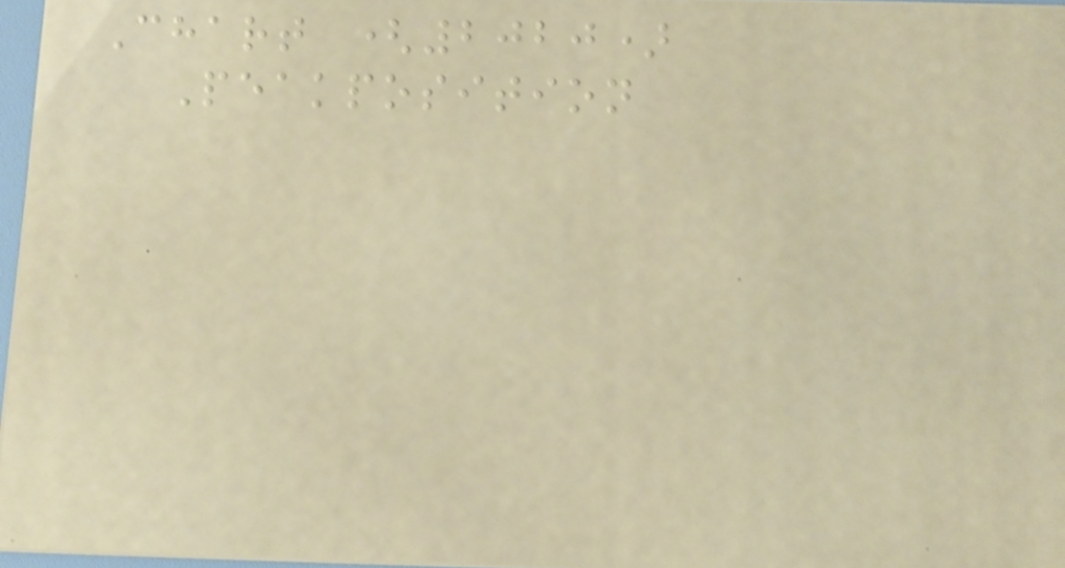Chart (2020)
Peakposition
